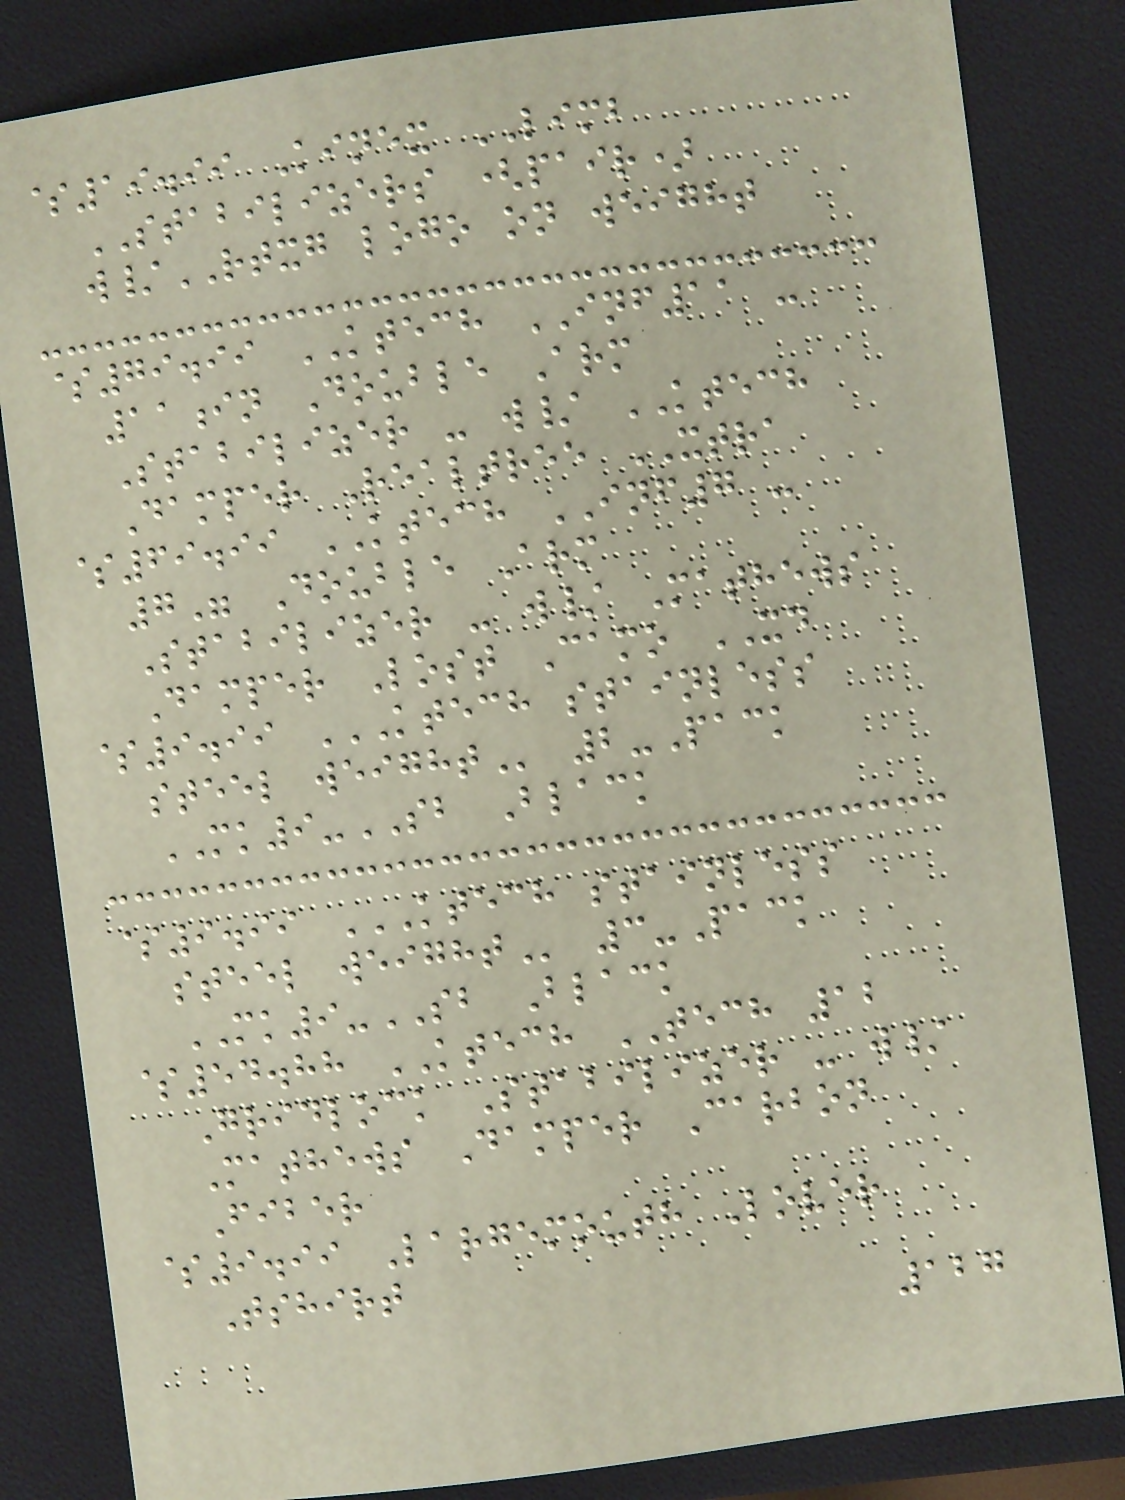$19.99 Kinex LIMB
STABILIZERS (pair)
w/RTXG logo on weight
$79.99 KTECH INF11 -
11in Double Arm
Stabilizer - w/ KTECH
Damper Realtree XTRA
$69.99 KTECH INF7 -
7" Double Arm
Stabilizer - w/ Mathews
Damper Lost Camo XD
$9.99 KTECH STAINLESS
STEEL WEIGHT 2-Pack
MK9-SB Black
$9.99 KTECH STAINLESS
STEEL WEIGHT 3-Pack
MK9-SB Black
$54.88 KTECH TECH 12
Gridlock Stabilizer - w/
Mathews Damper Carbon
Fiber
$9.99 Largemouth Lover
Tshirt
127
